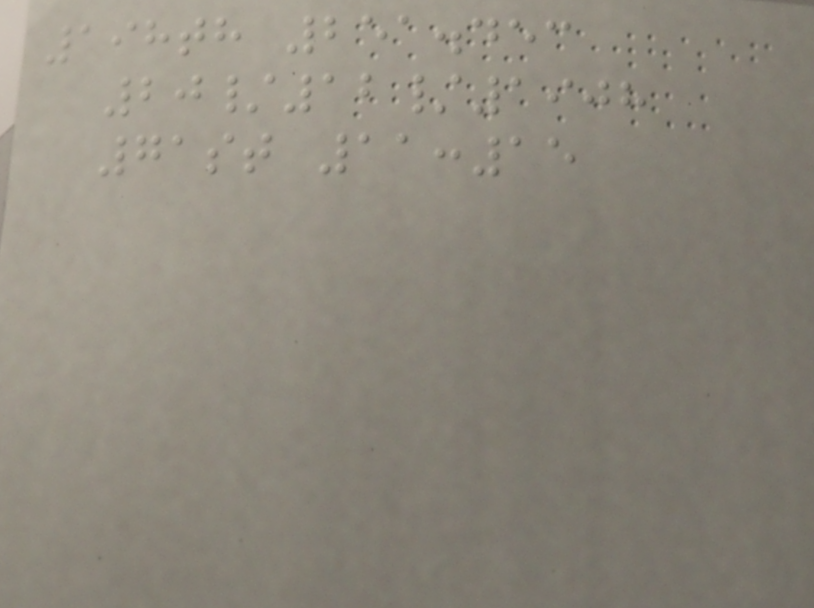198th 251.453
20/12/1908
71st 11:15
